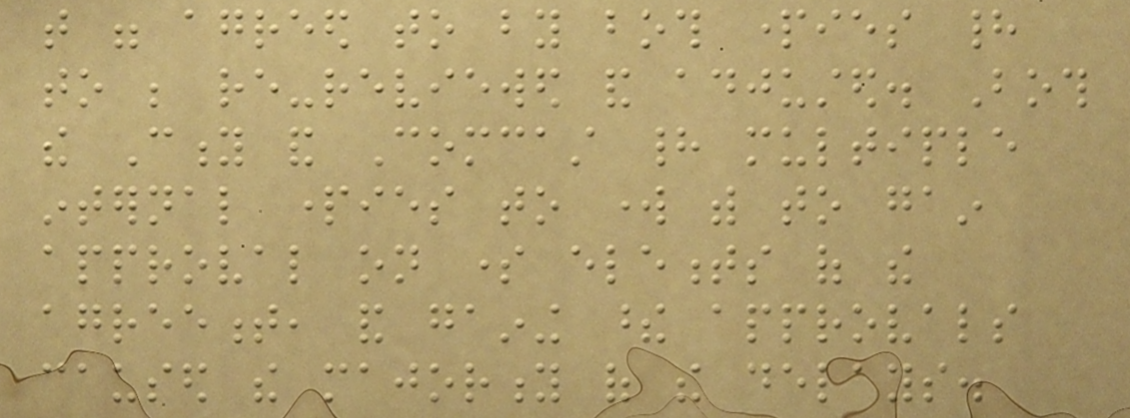that were agreed to by both parties had
to be re-reviewed and adjusted. Both
the City and Comcast had multiple
internal parties to work with to gain
approval on some elements of the
agreement, and gaining these approvals
caused the majority of the delays.
